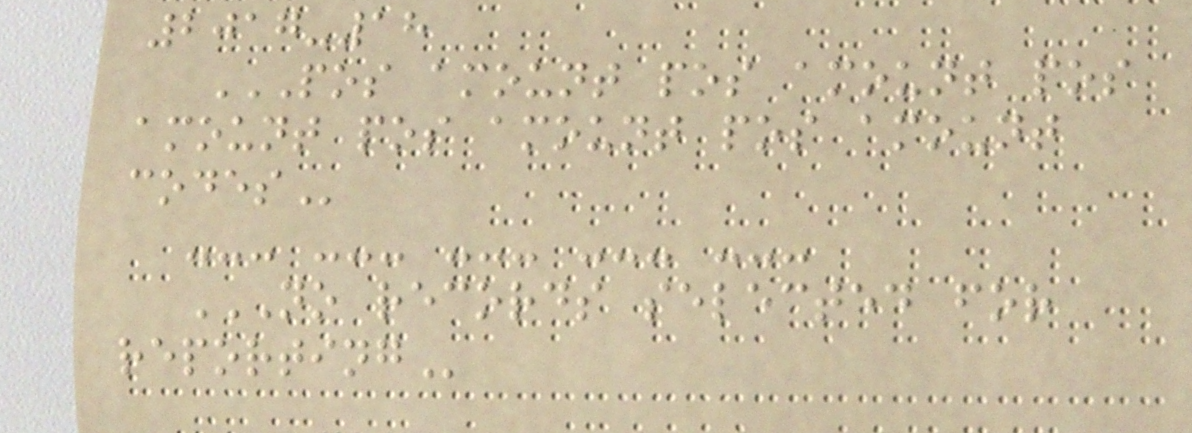2017-18
POS AMOUNT POS AMOUNT POS
AMOUNT POS AMOUNT POS AMOUNT
CODES
--- --- --- --- ---
NO RECORDS SELECTED FOR
REPORTING
